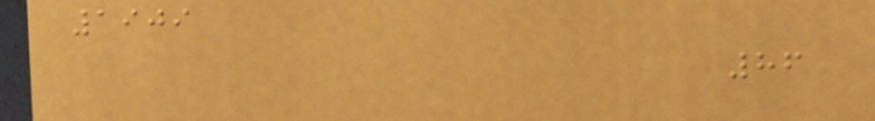1909
86
